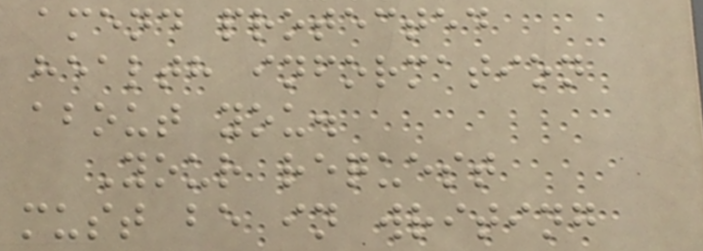amend protected
health information
about you.
Your request
must be in writing
